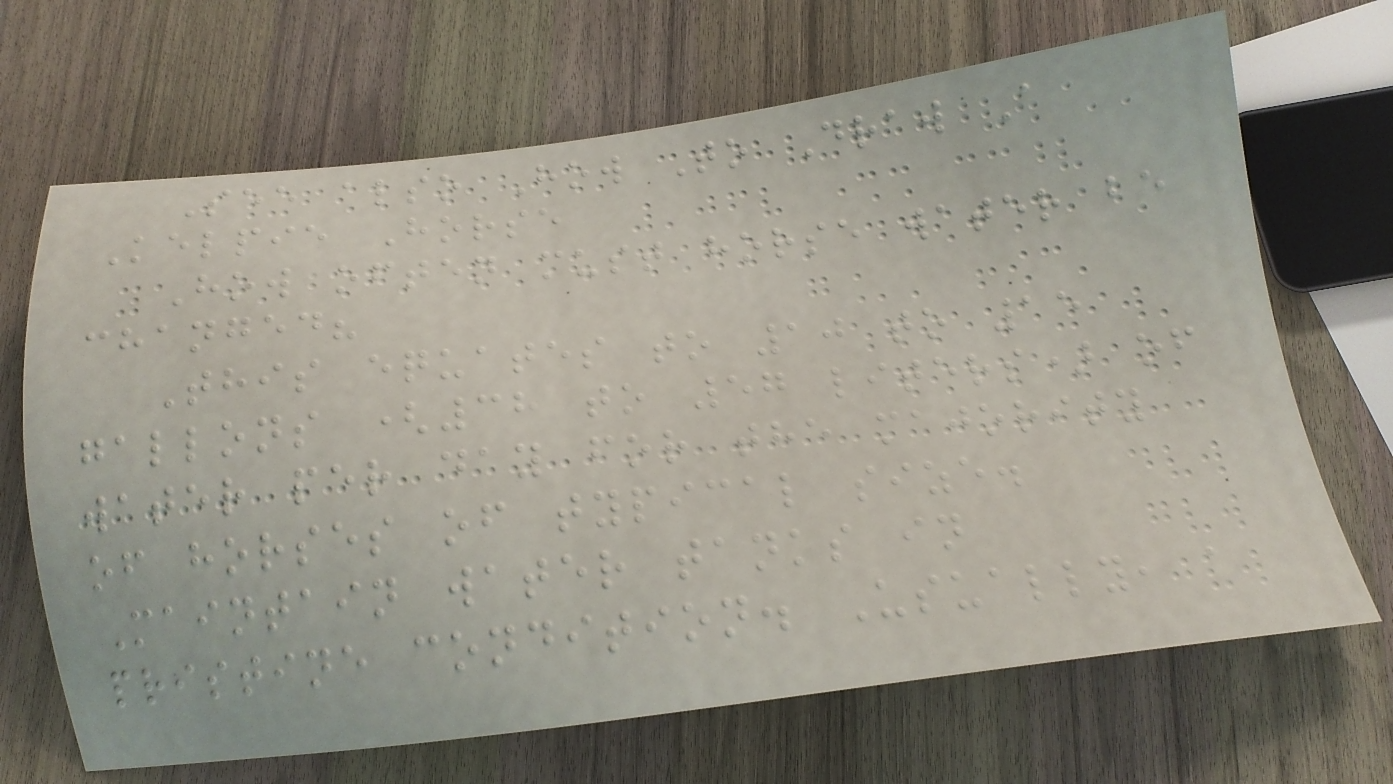See also How To Draw A
Kelpie Horse
How often must horse water be
changed?
This equates to 10 to 15
gallons (38 to 57 liters) of
water per day for the majority
of horses of typical size.
Maintain water tanks in
pristine condition. Usually, a
